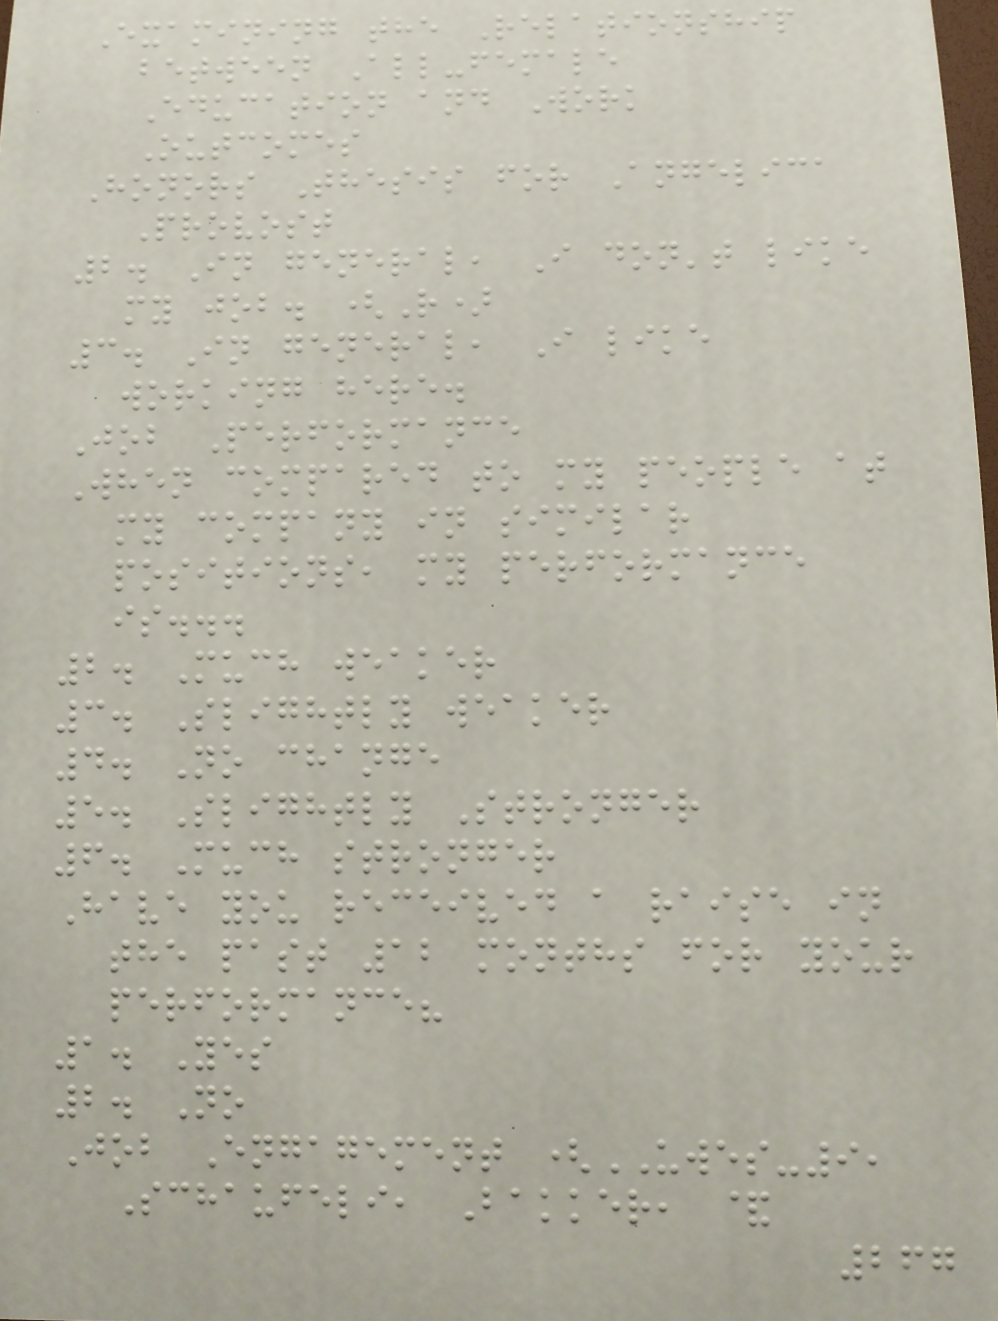Examining the Relationship
between All-female
Education and Work
Outcomes
Honors Thesis for Angelica
Provost
2. In general, I don't like
my job. (R)
3. In general, I like
working here.
Job Performance
When compared to my people at
my company in similar
positions, my performance
is...
2. Much weaker
3. Slightly weaker
4. No change
5. Slightly Stronger
6. Much stronger
Have you received a raise in
the past 12 months for your
performance?
1. Yes
2. No
Job Engagement (UWES-9,
Schaufeli, Bakker, &
267
